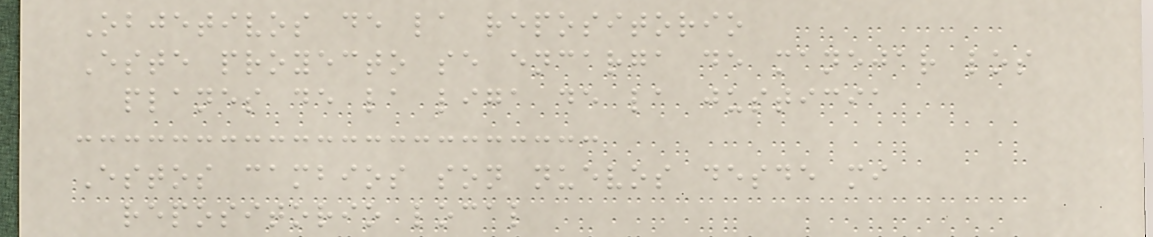Objetivos de la repositorio
Este proyecto se encarga de manejar los
planes de la liga de la justicia
Estos cambios son nuevos desde mi
repositorio local
